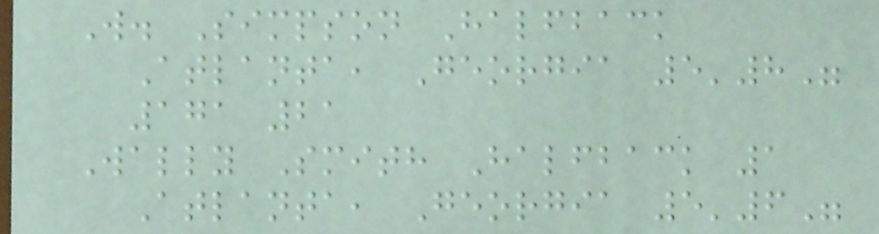W. Simpson Halfback
Atlanta, Georgia 5'8"
171 21
Wally Smith Halfback 1
Atlanta, Georgia 5'6"
